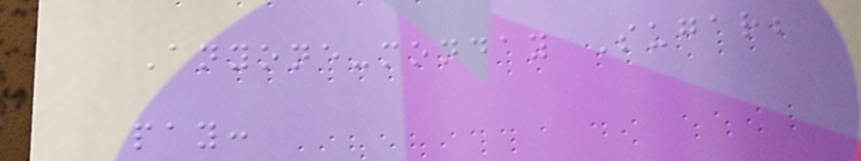Anyone-monday Sugar;
pay:
